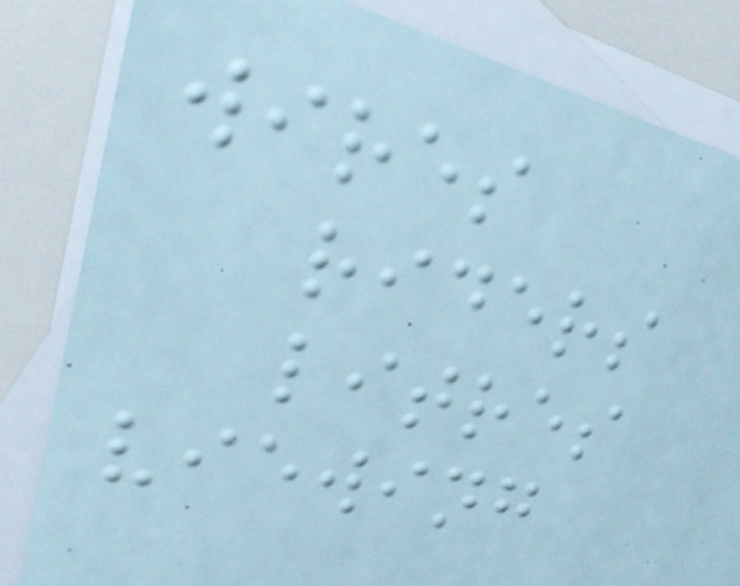wires
riders
litres
viewing
